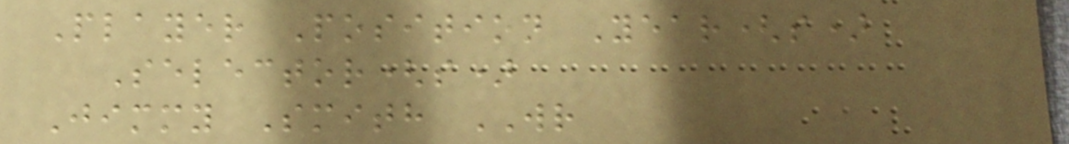Player Position Year(s)
Selector(s)
Jimmy Smith WR
